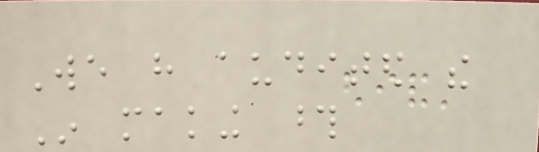We have audited the
In making those
